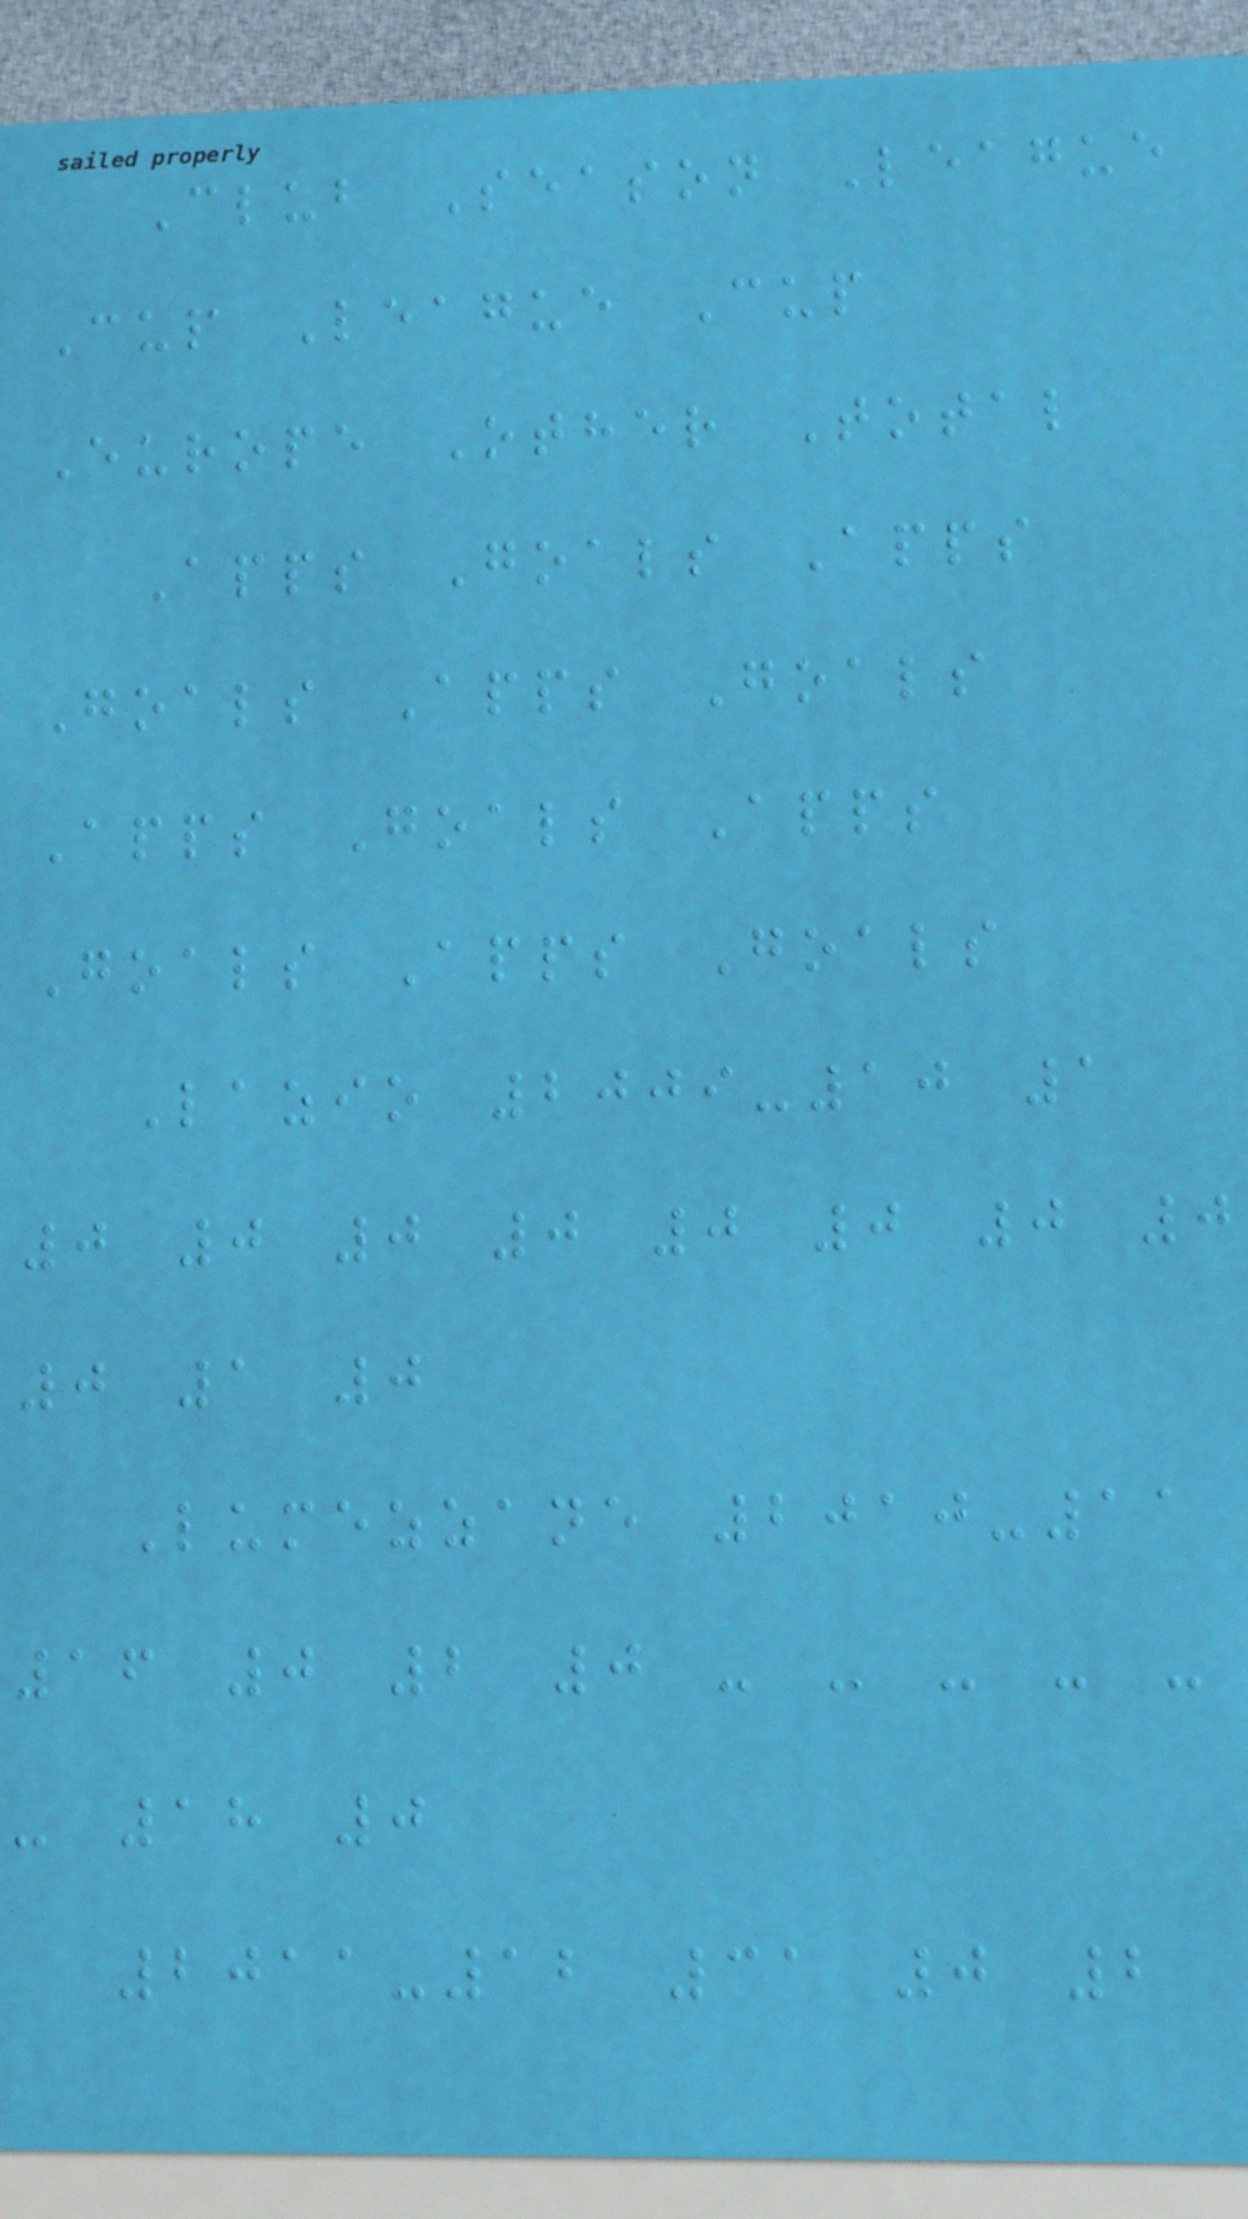Club Season League
Cup League Cup
Europe Other Total
Apps Goals Apps
Goals Apps Goals
Apps Goals Apps
Goals Apps Goals
Lazio 2009-10 1
0 0 0 0 0 0 0 0
0 1 0
Lumezzane 2010-11
16 0 2 0 - - - - -
- 18 0
2011-12 31 0 2
